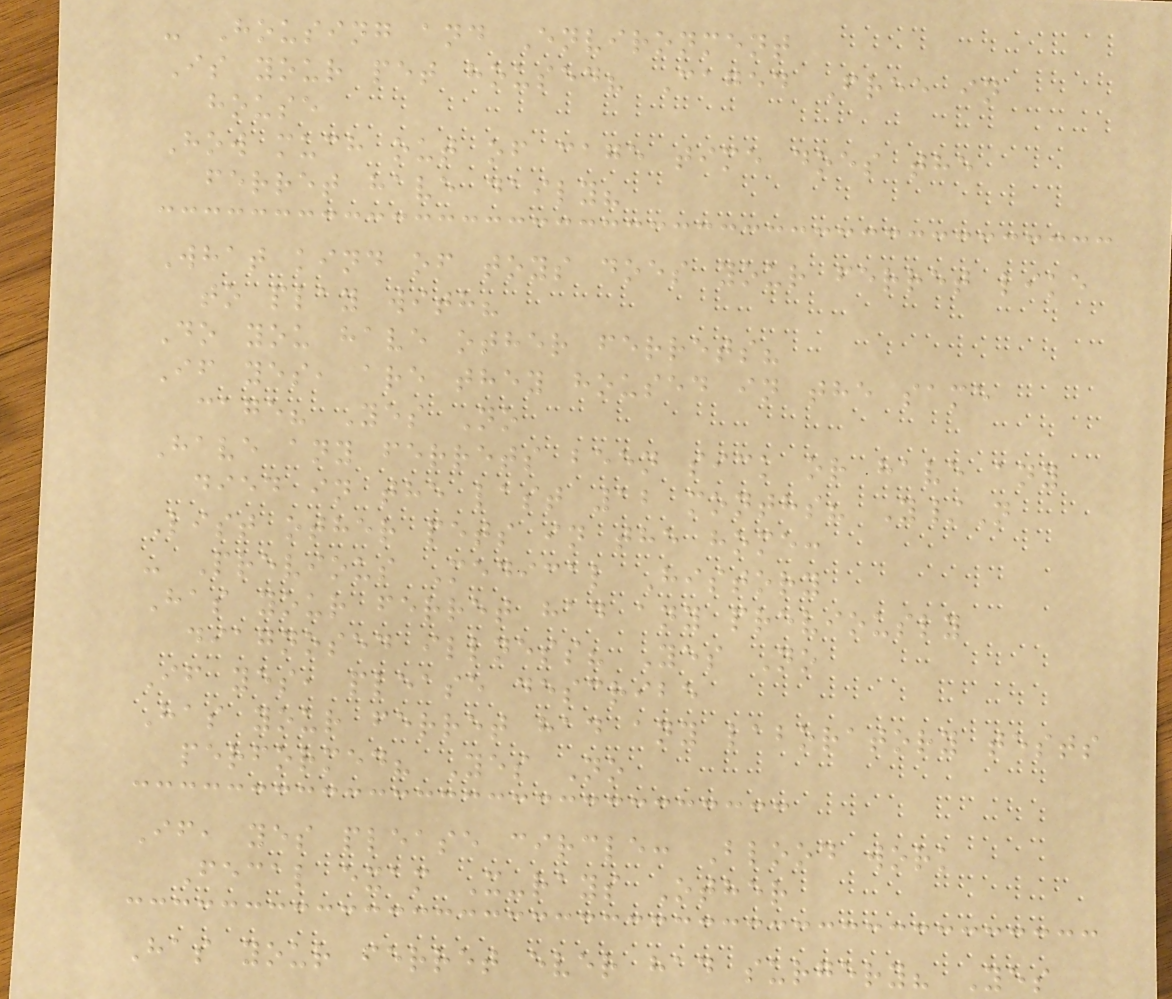- Housing and Environment
Is your pet housed? Caged Free in
house
How much out of cage time does the
ferret have daily?
What kind of toys does your ferret like
to play with?
Do you have other ferrets?
If yes, are they housed in the same
cage? Yes No
Have any ferrets been sick or have any
died in the last 12 months? Y/N
List other pets in the home:
- Previous Medical History
Has your ferret had any previously
diagnosed illness? Yes No
If yes, please describe
Has your ferret had any laboratory tests
performed? Yes No
If, yes please circle: Blood work
Fecal exam X-rays Other
Has your ferret ever had surgery? Yes
